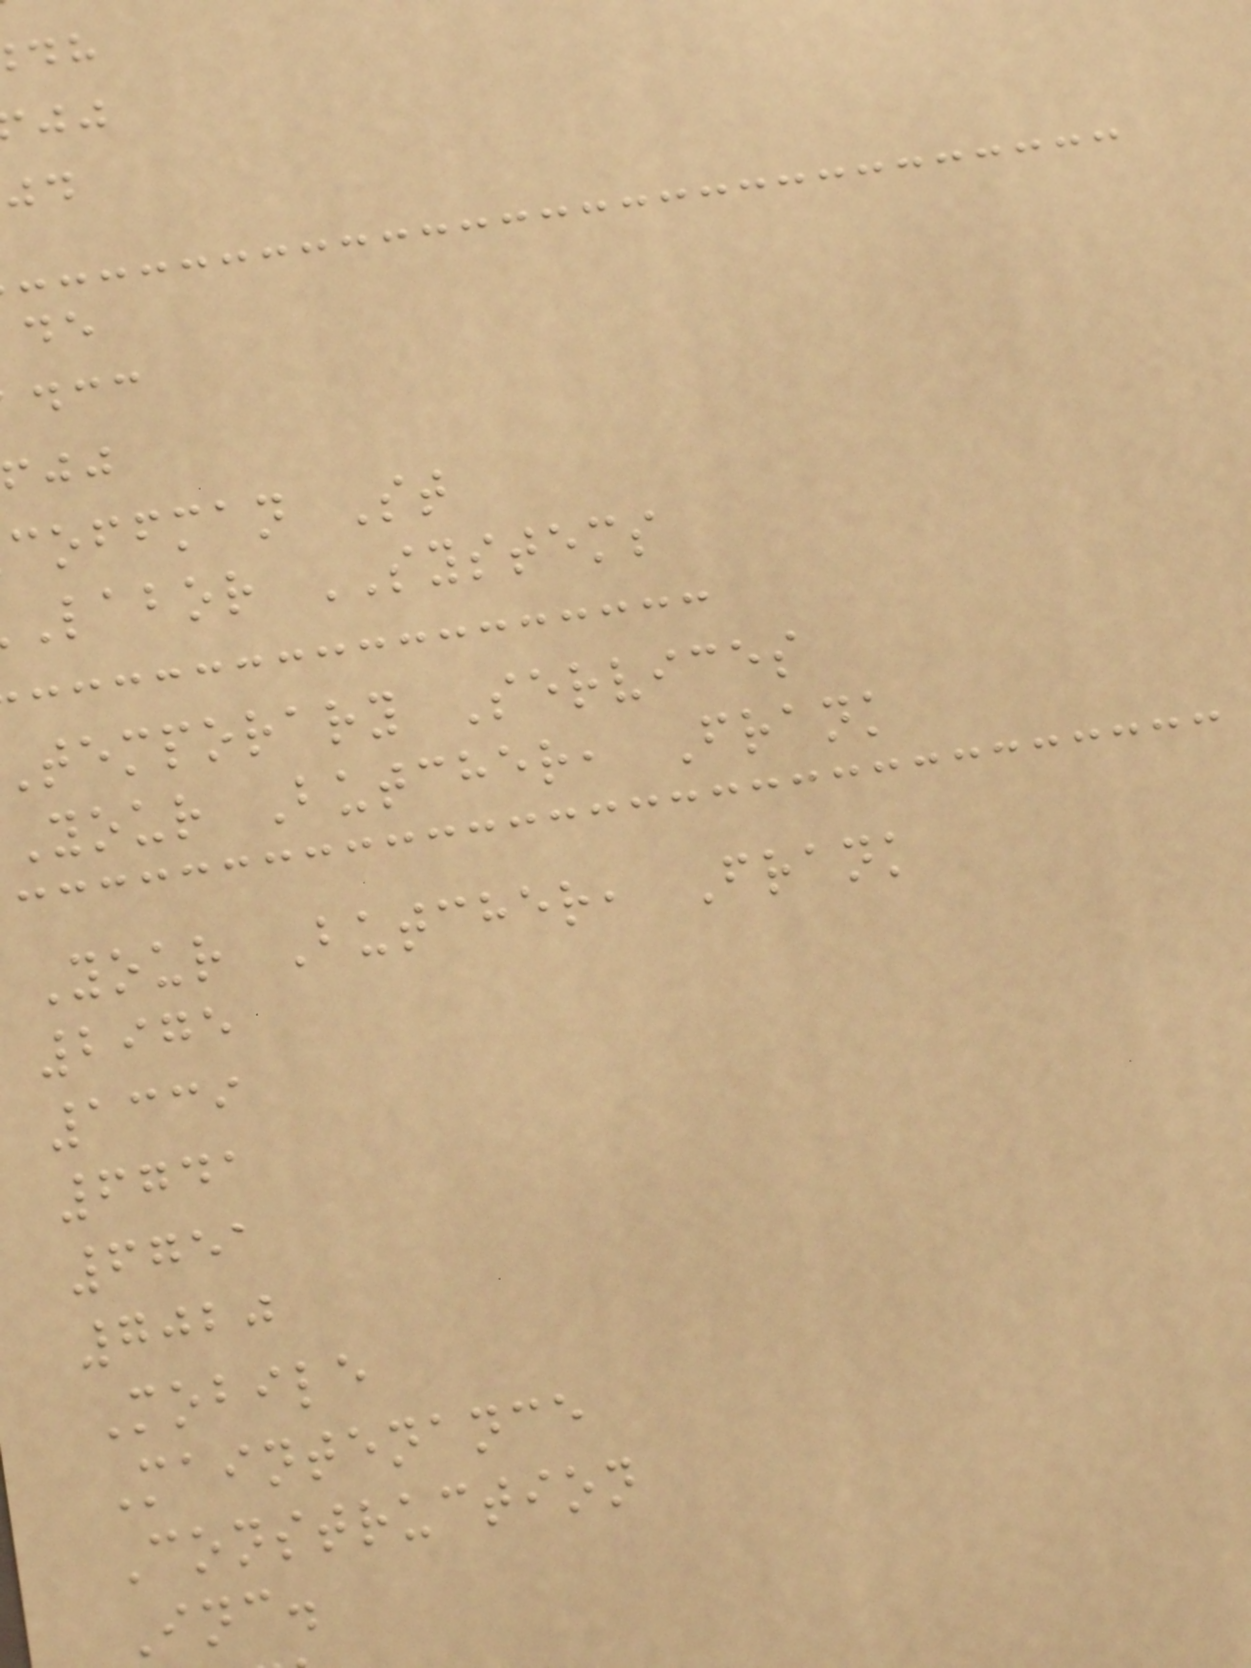coffman St
labor SYSTEMS
temporary Services
Your Butcher, Frank
Your Butcher, Frank
2975
1339
6741
6751
7020
Mobile
Maintenance
Construction
Inc.
